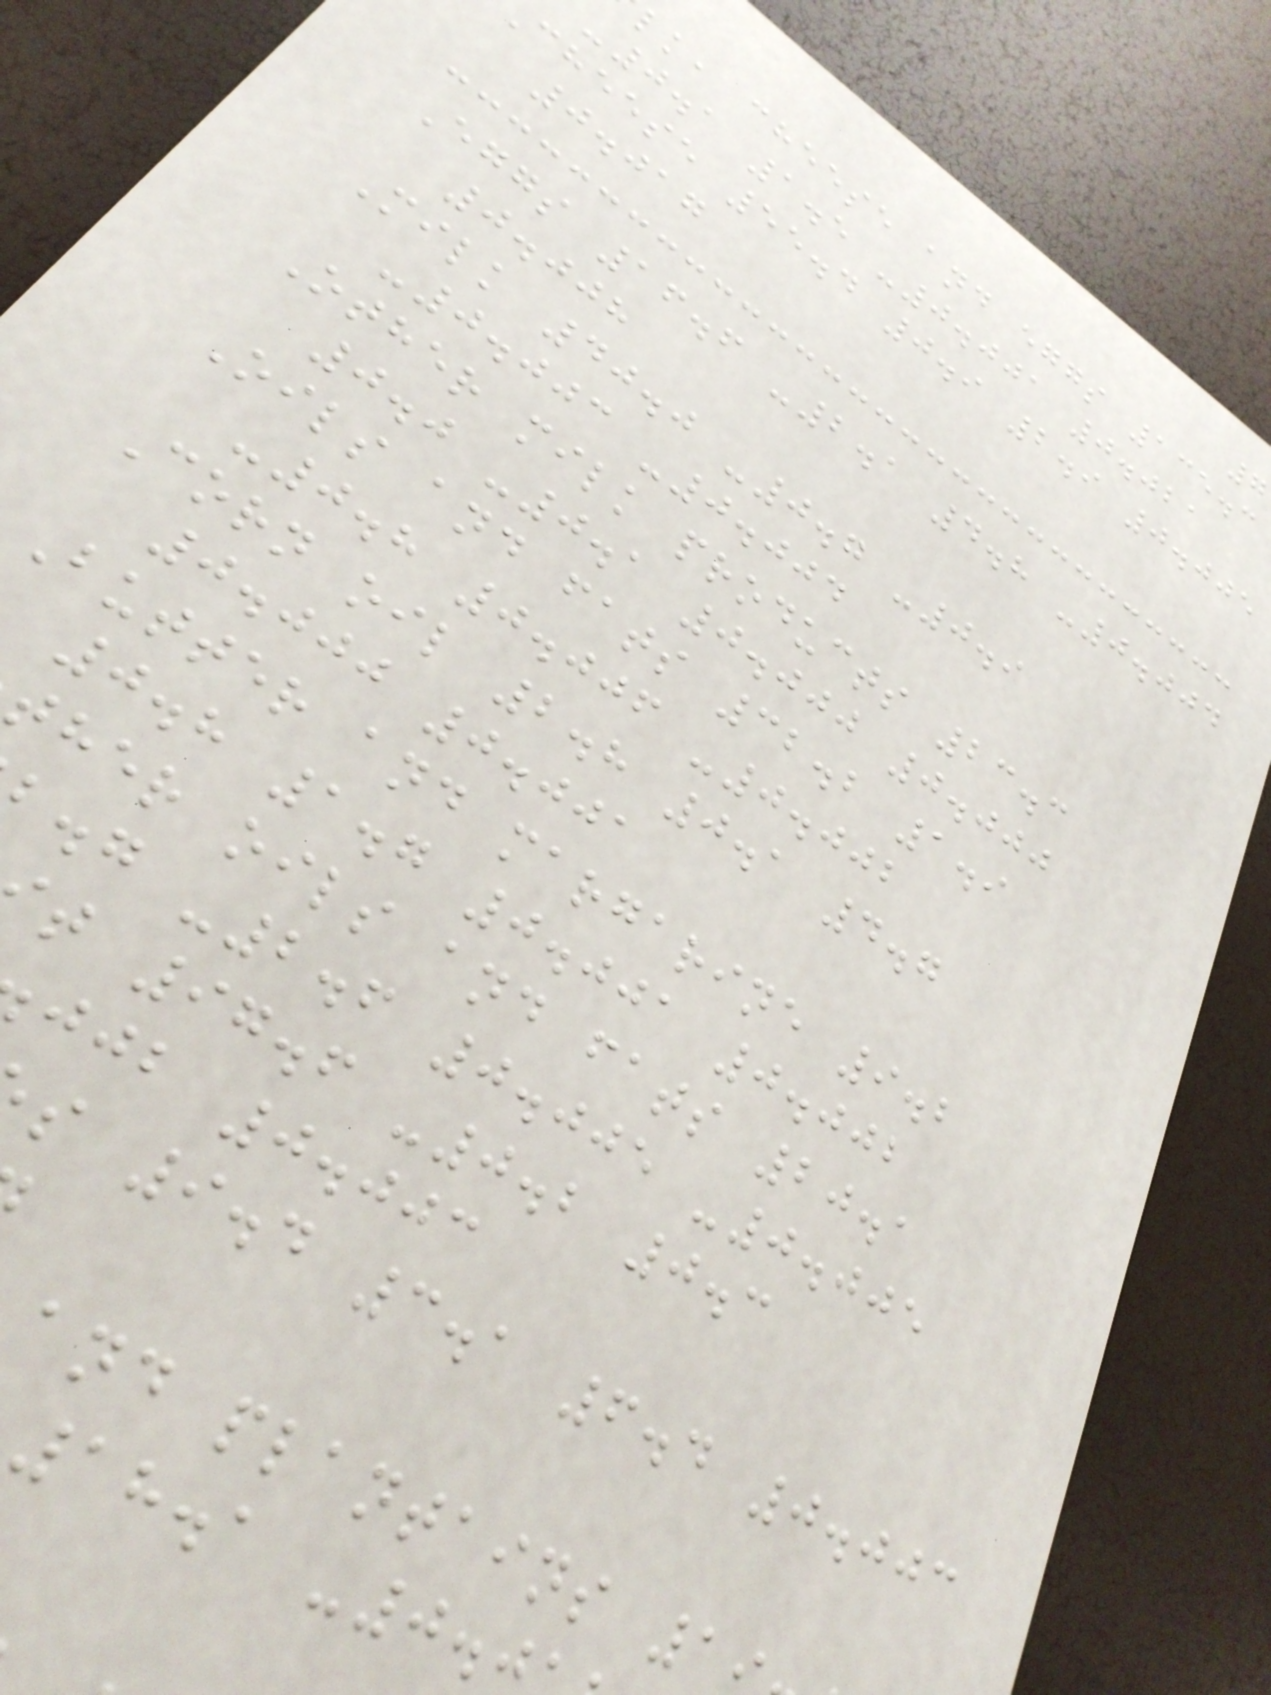lk, cheese and eggs 135.3
-0.1 1.5 -0.001 0.021
cheese 55.4 0.9 2.9 0.005
0.017
Eggs 16.6 -2.1 4.8 -0.004
0.008
Milk 40.0 -0.7 -0.9
-0.003 -0.004
Other milk products 23.3
0.0 -0.1 0.000 0.000
Oils and fats 32.2 1.9
-0.8 0.006 -0.002
Corn oil 2.8 0.1 4.7
0.000 0.001
Butter and margarine 9.2
0.8 1.7 0.001 0.002
ther oils and fats 20.1
.g -2.6 0.005 -0.005
t 97.6 -0.2 0.3
jjb 0.003
s 9.4 3.1 6.4 0.003
and plantains 1
18.1 -0.
